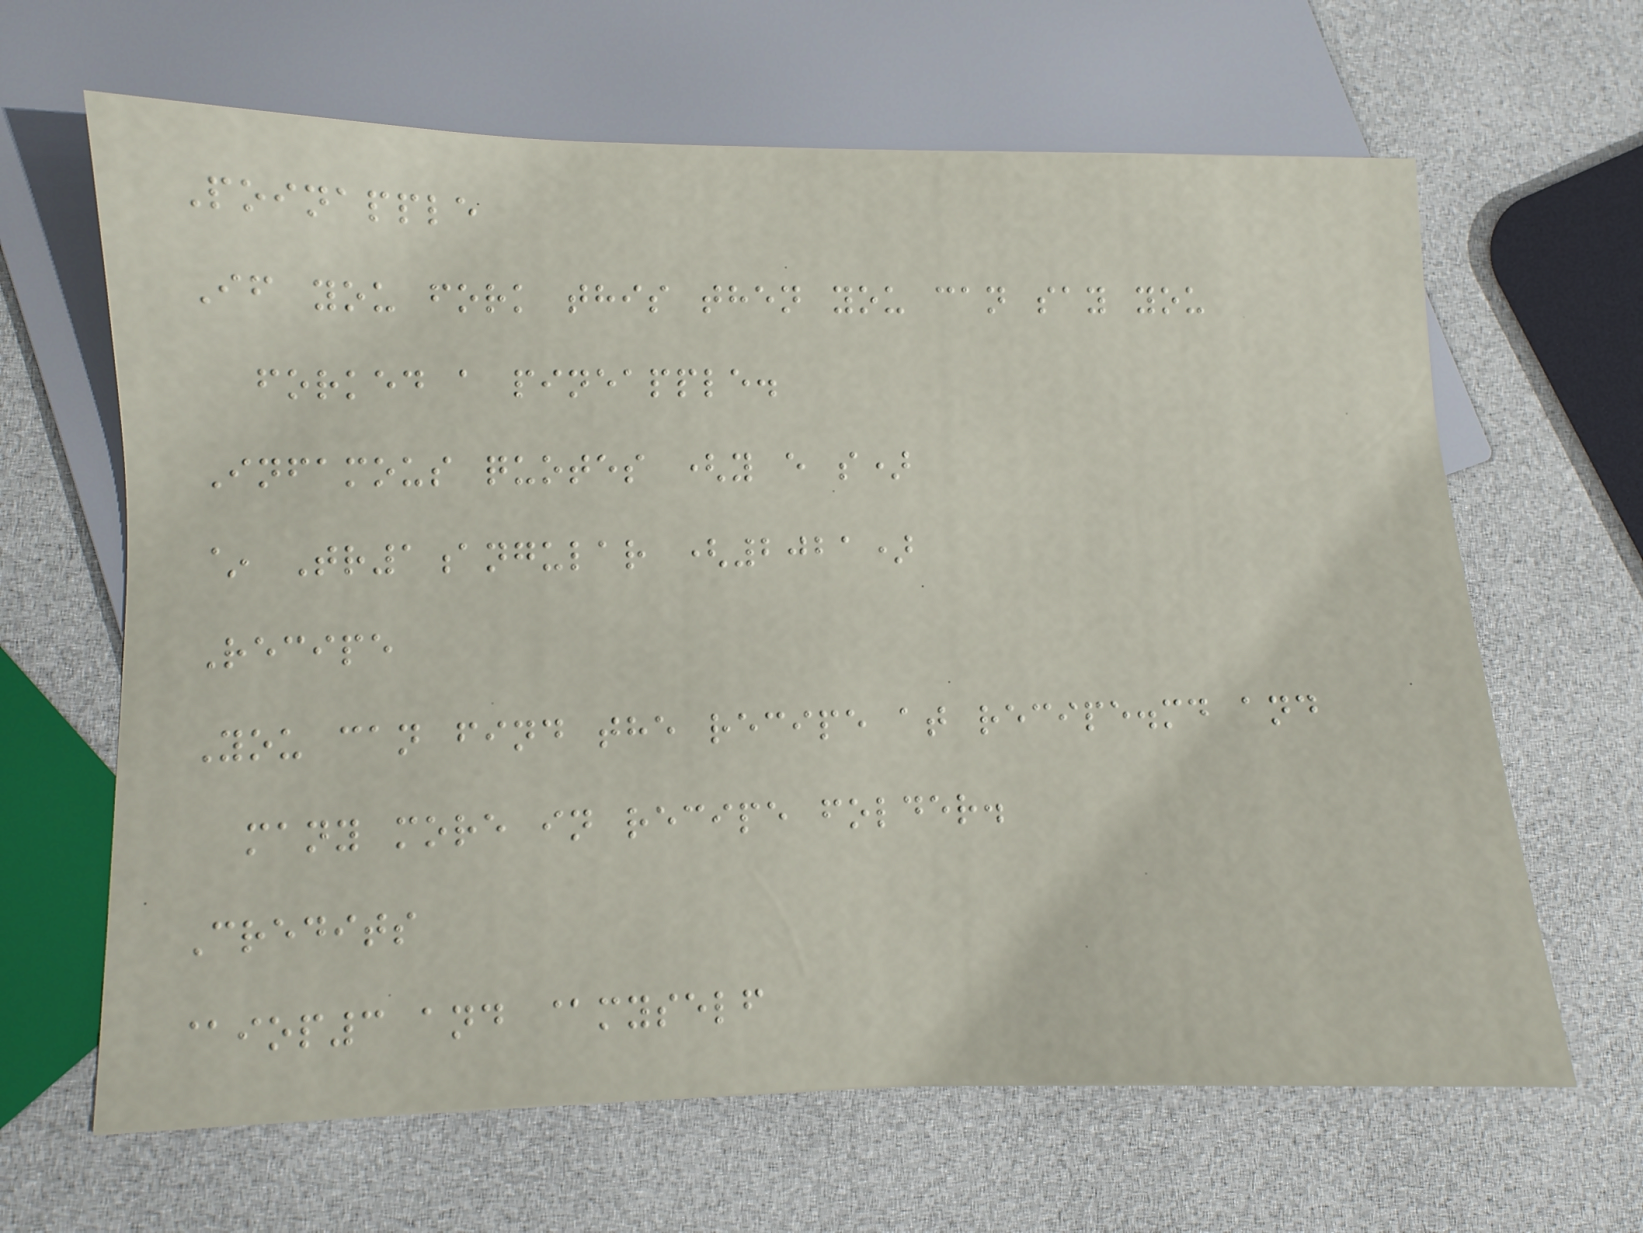Poinapple
If you fork this then you can say you
forked a pineapple.
Infamous quotes (y e s)
~ Tr1angular (2021)
Recipe
You can find the recipe at recipe.md and
many more in recipe folder.
Credits
@iop3 and @myself
